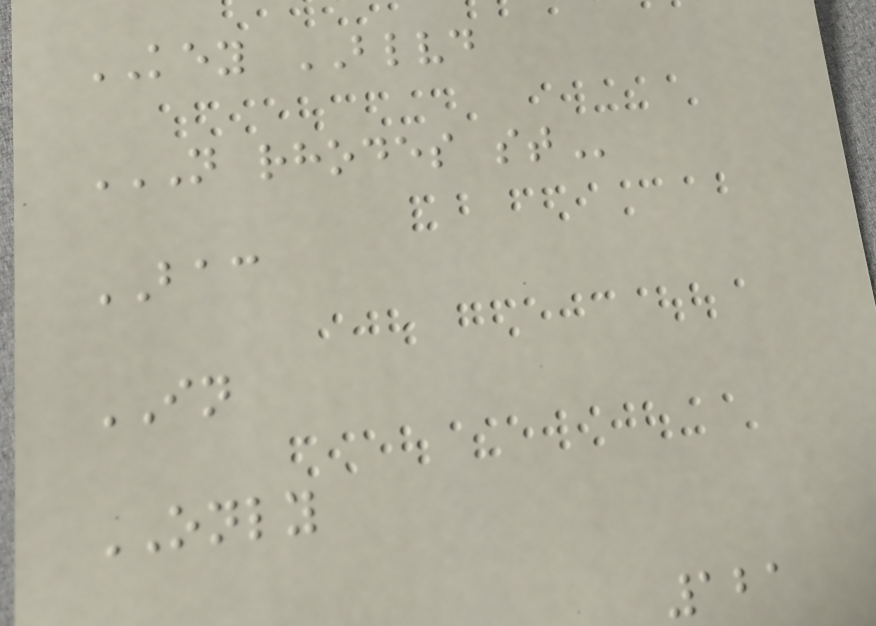KEY BLVD
N RHODES ST
BAC
IN
ONLY
121
